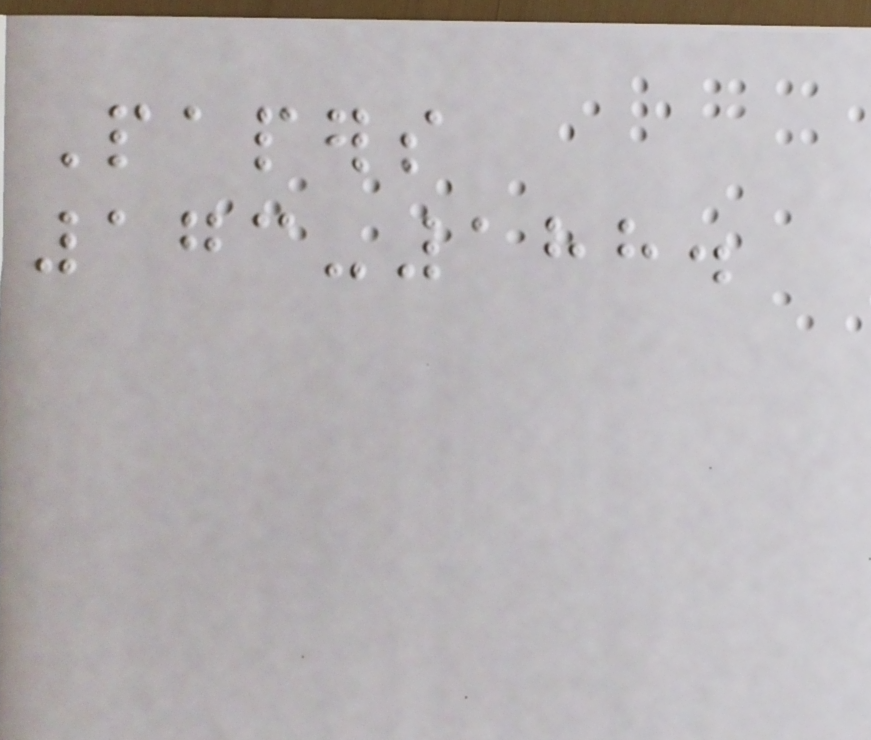Papers
173-188.
